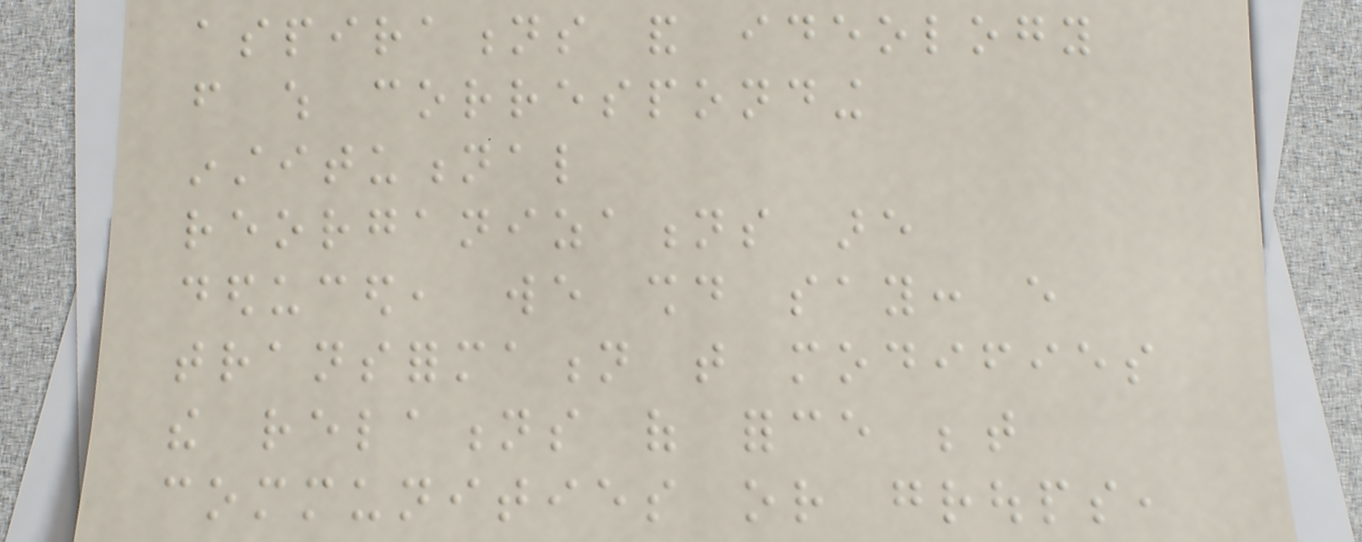aspirations and ideology
from which corresponding
institutional
reorganizations are
deduced, we should say: every
transformation that modifies
the relations of force between
communities or groups,
